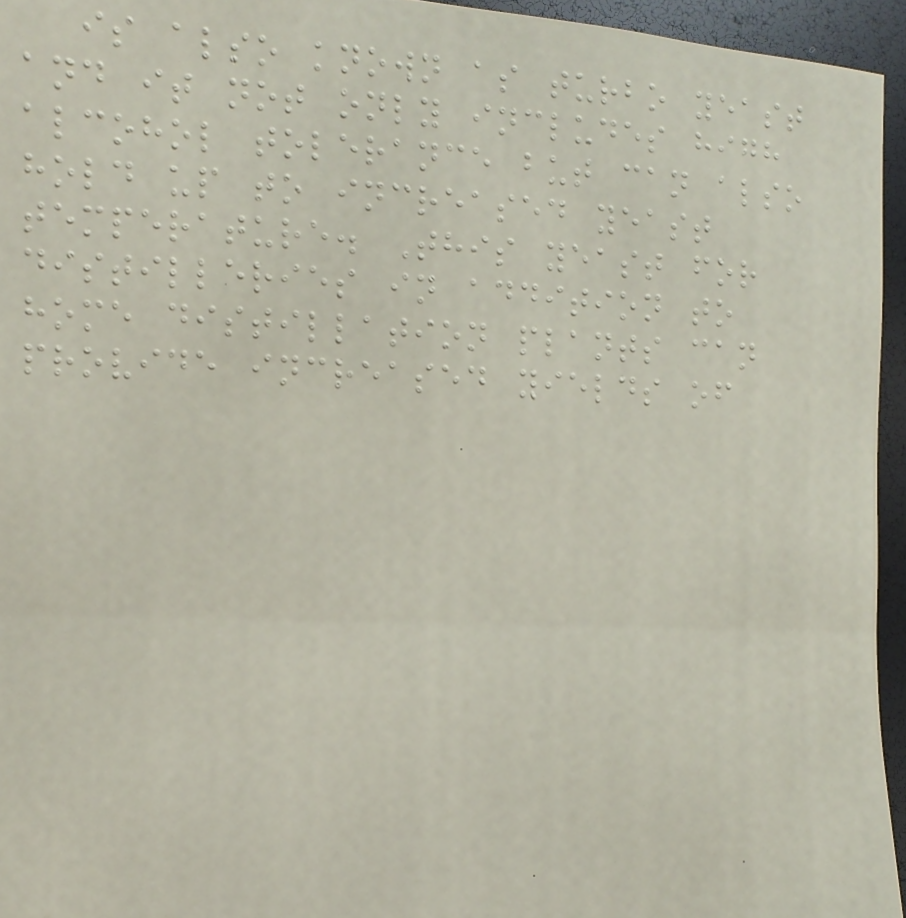is also known as turbo yeast
and it not only includes high
alcohol tolerance but can also
hold up to increased yeast
temperature. This yeast for
distilleries in addition to
home distillation plants can
provide increased yields of
